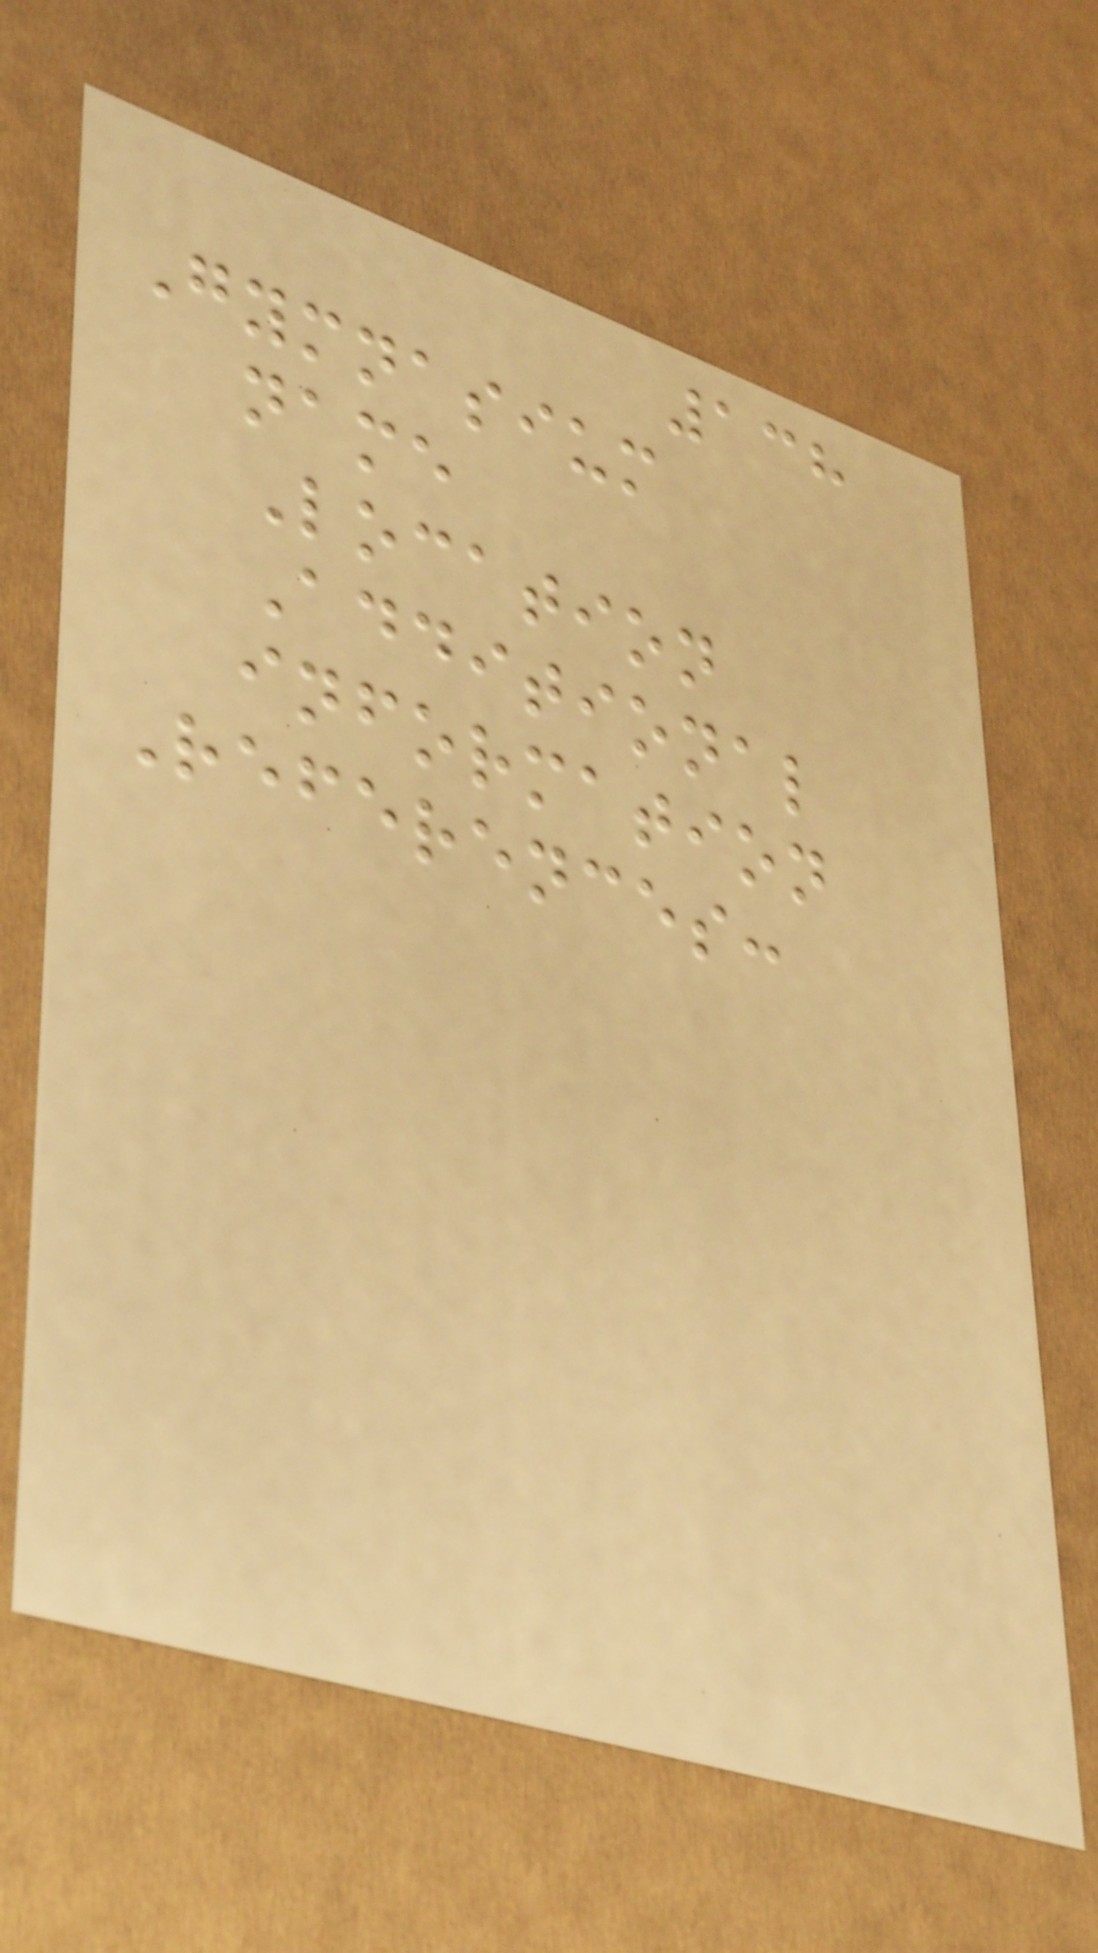138
Gymnasium
name
Location
Additional
information
References:
